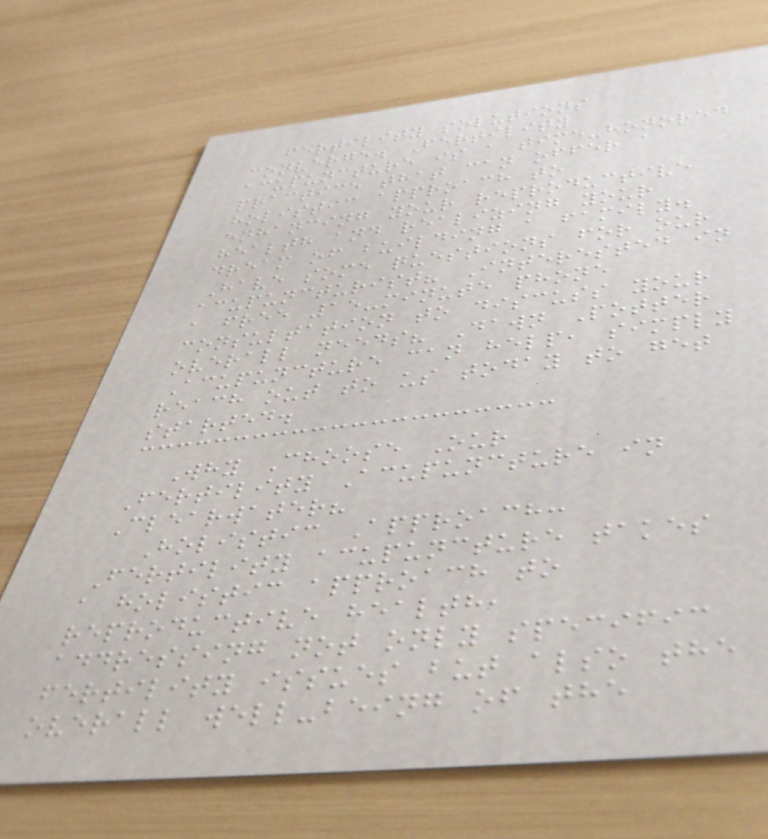fertility solutions
converge. Fertility
acupuncture is a time-honored
practice that can offer a
holistic approach to
enhancing your reproductive
health and realizing your
dream of building a family.
Have some questions for our
acupuncturist? Interested in
a free 15-minute phone
consultation to discuss your
overall needs? Dawn Potter
Acupuncture can help, simply
reach out to us today to get
started.
Why Choose Our
Fertility Acupuncture in
Clearwater?
Holistic Approach:
Fertility acupuncture takes
a holistic approach to
reproductive health,
addressing not only specific
fertility issues but also the
overall well-being of the
